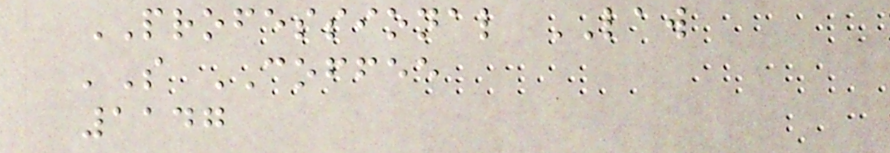PROFESSIONAL LAW
'S COFFEE
1147
